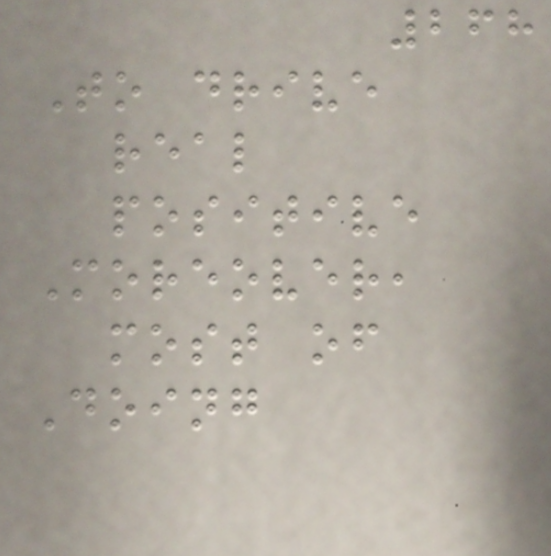268
To drive
real
positive
Moreover,
most of
Doing
